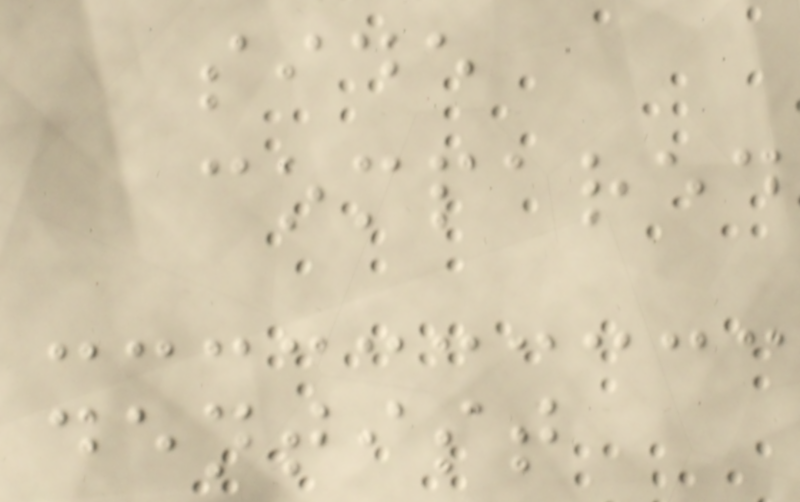side
compared
dentist
